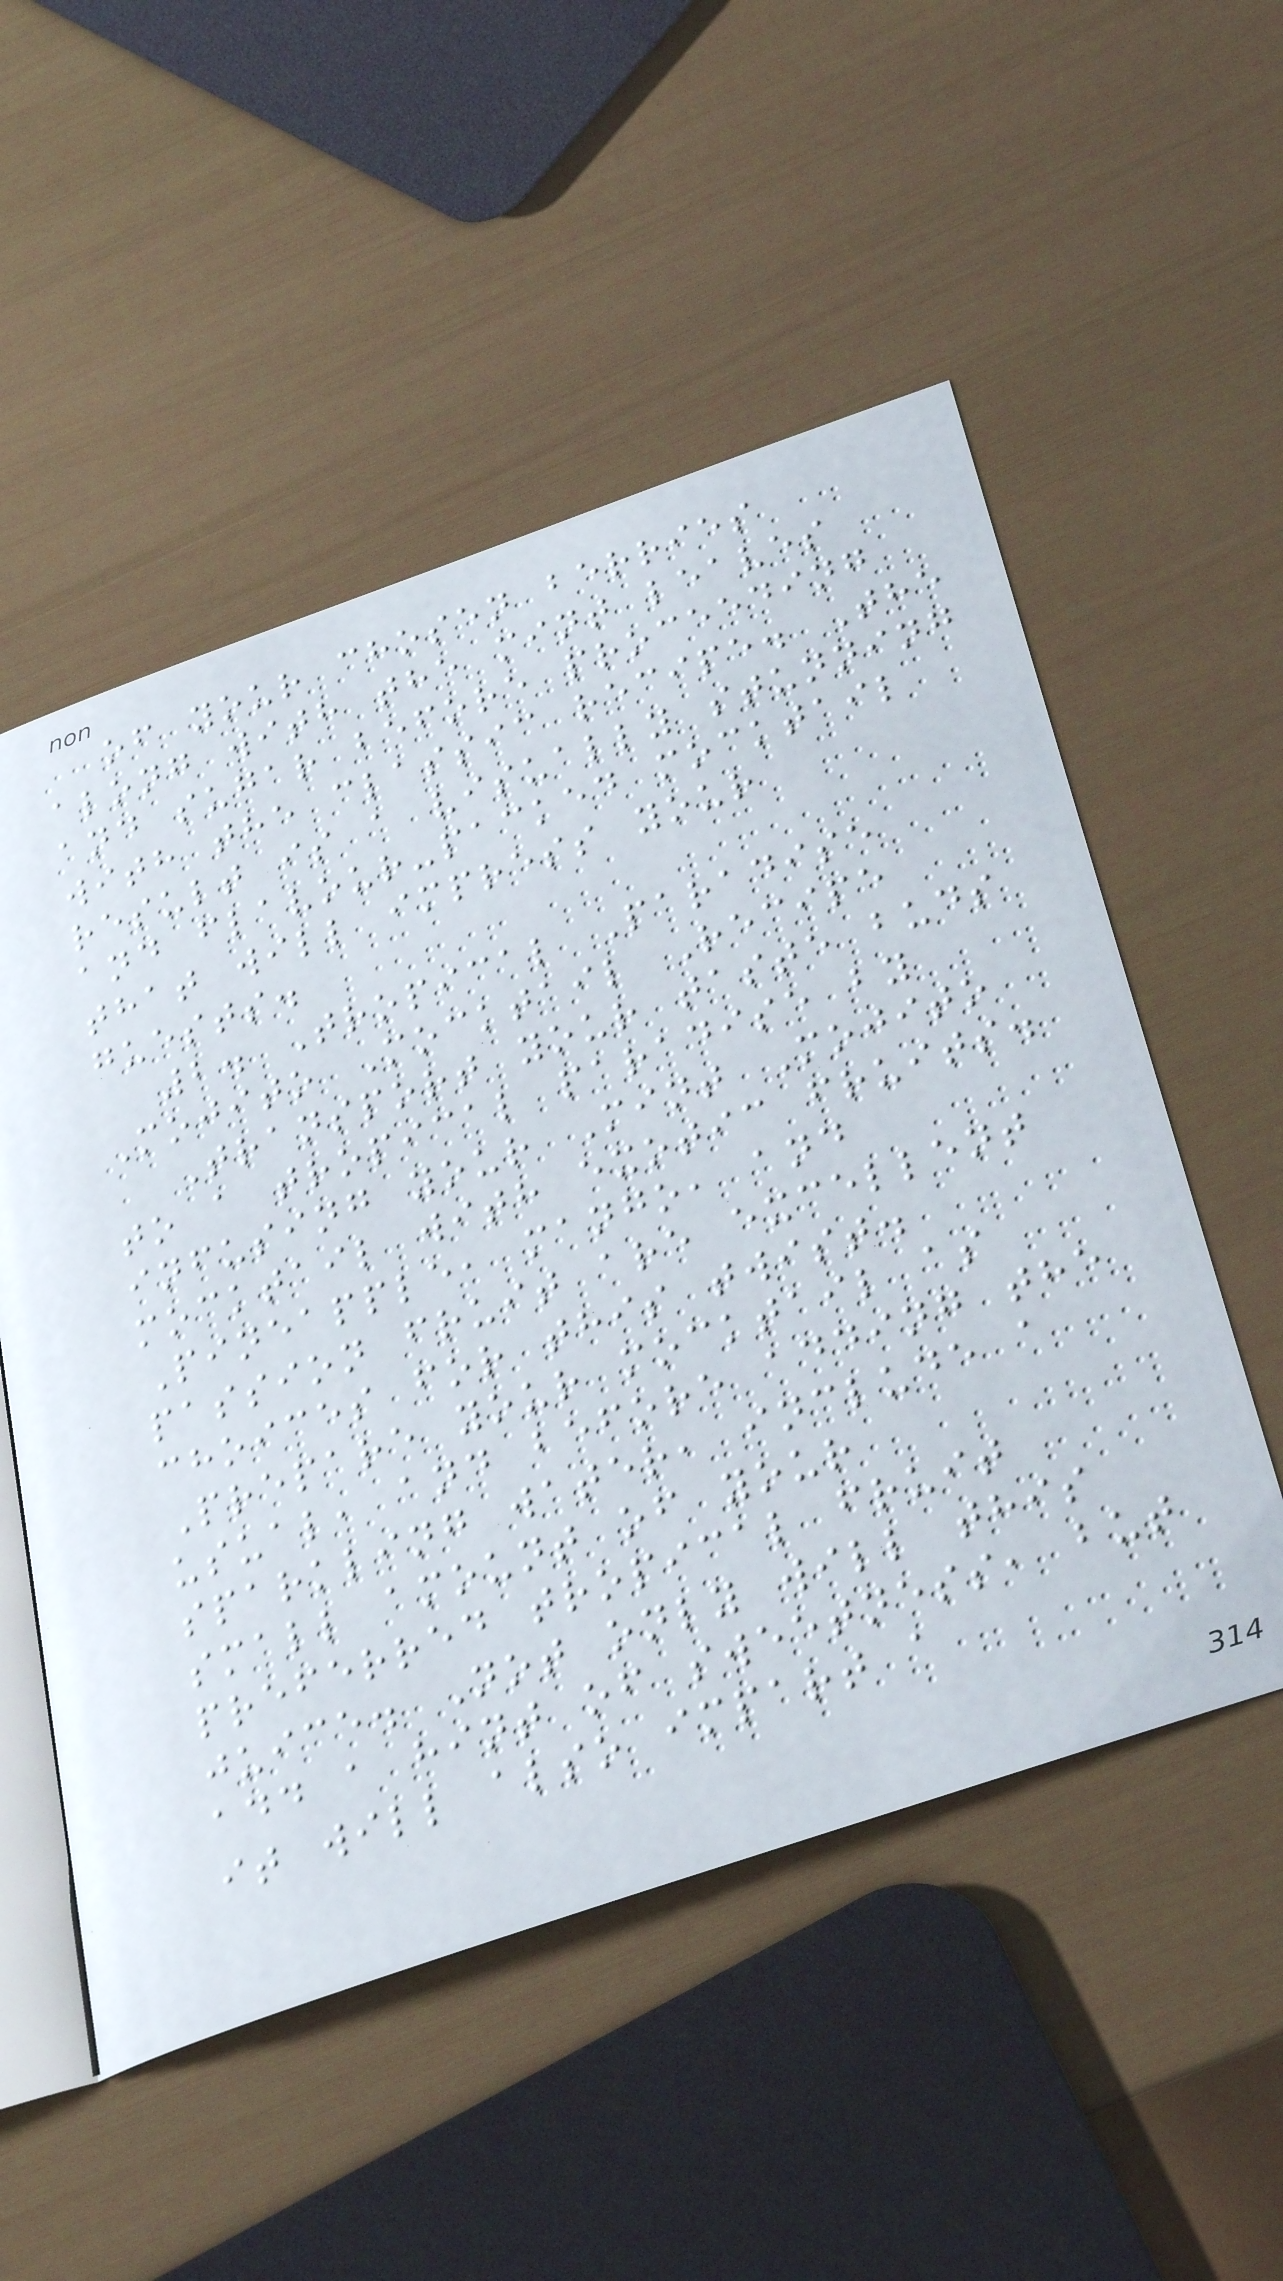of your chosen berries
along with the mint leaves
and sugar before proceeding
with the classic recipe. The
result is a visually stunning
and flavour-packed mocktail
that will impress your
guests.
2. Tropical Paradise
Mojito Mocktail Recipe
Transport your taste buds
to a tropical paradise by
infusing your Mint Mojito
mocktail with exotic fruits.
Pineapple, mango, and
passion fruit are excellent
choices for this twist.
Prepare your mocktail as
usual, and before adding the
sparkling water, include a
small amount of your
preferred tropical fruit
juice. Not only will this
add a hint of sweetness, but
it will also impart a
